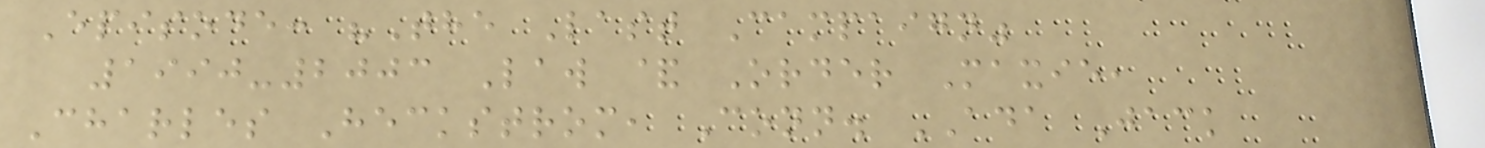Episode: "The Last Campaign"
1990-2003 Law & Order Maxie,
Charles Heckstrom, Conn. ADA Jack
